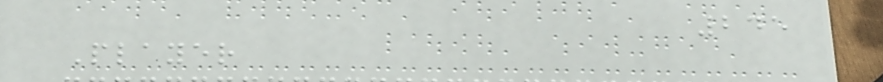245
Player
